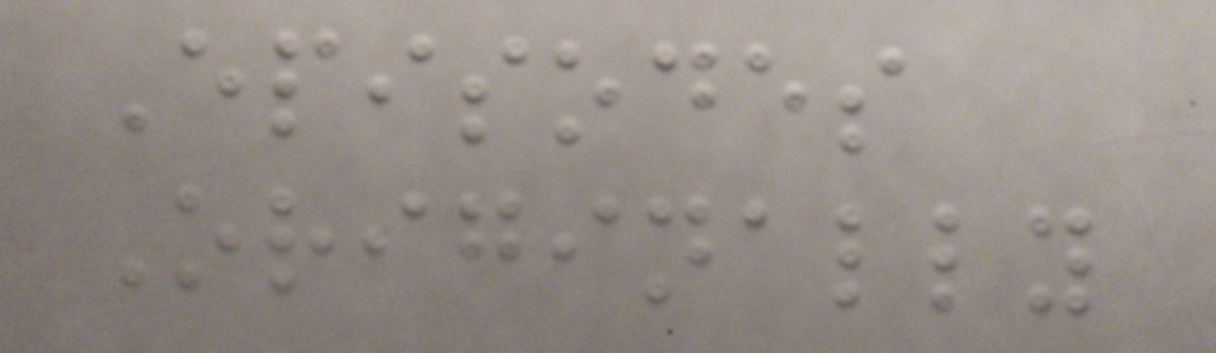Episodes
Originally
